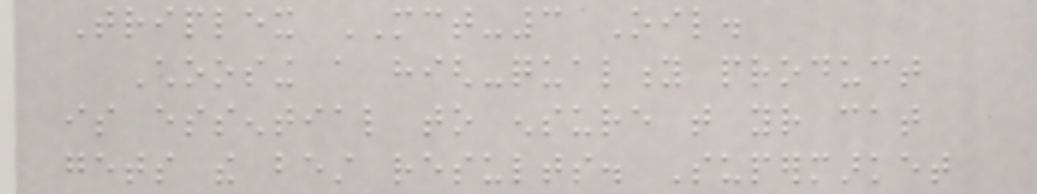Triplex MCT-3 Oil.
Choosing a high-quality product
is essential to ensure that your cat
gets the best results. Supermarket
